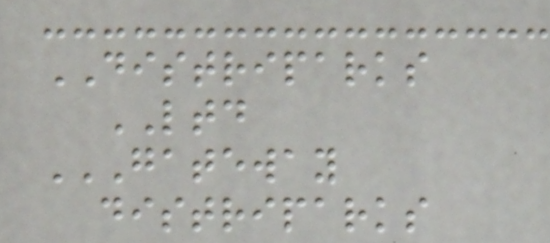DISTRIPARKS
LTD
GATEWAY
DISTRIPARKS
